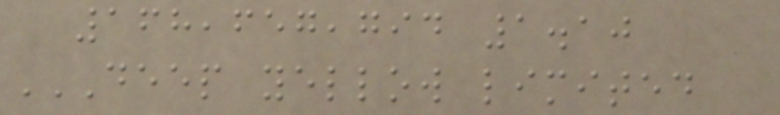168,657,794 1.10
DEEP YELLOW LIMITED
